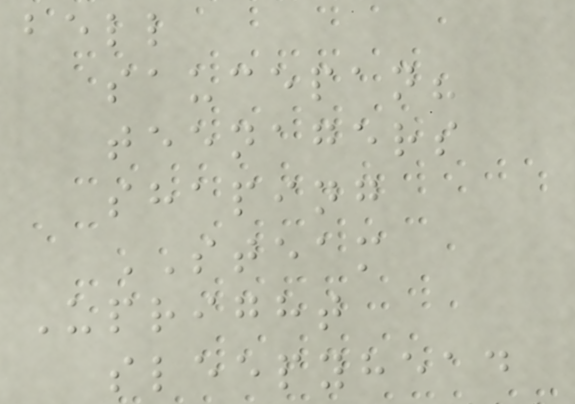bell
saucepan?
teenagers
shaping
STEAM
Upright
sleepyhead
